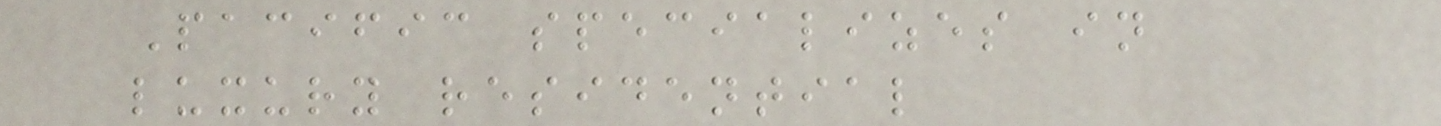Pacific specializes in
luxury residential
